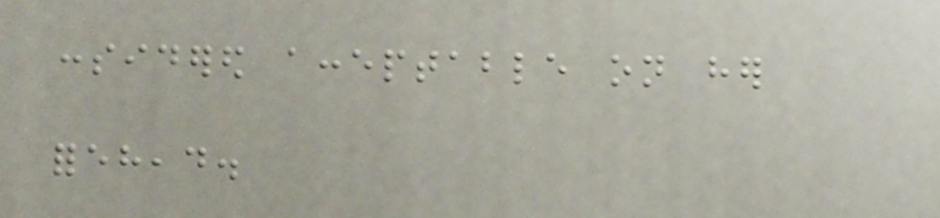considered acceptable on her
forehead.
